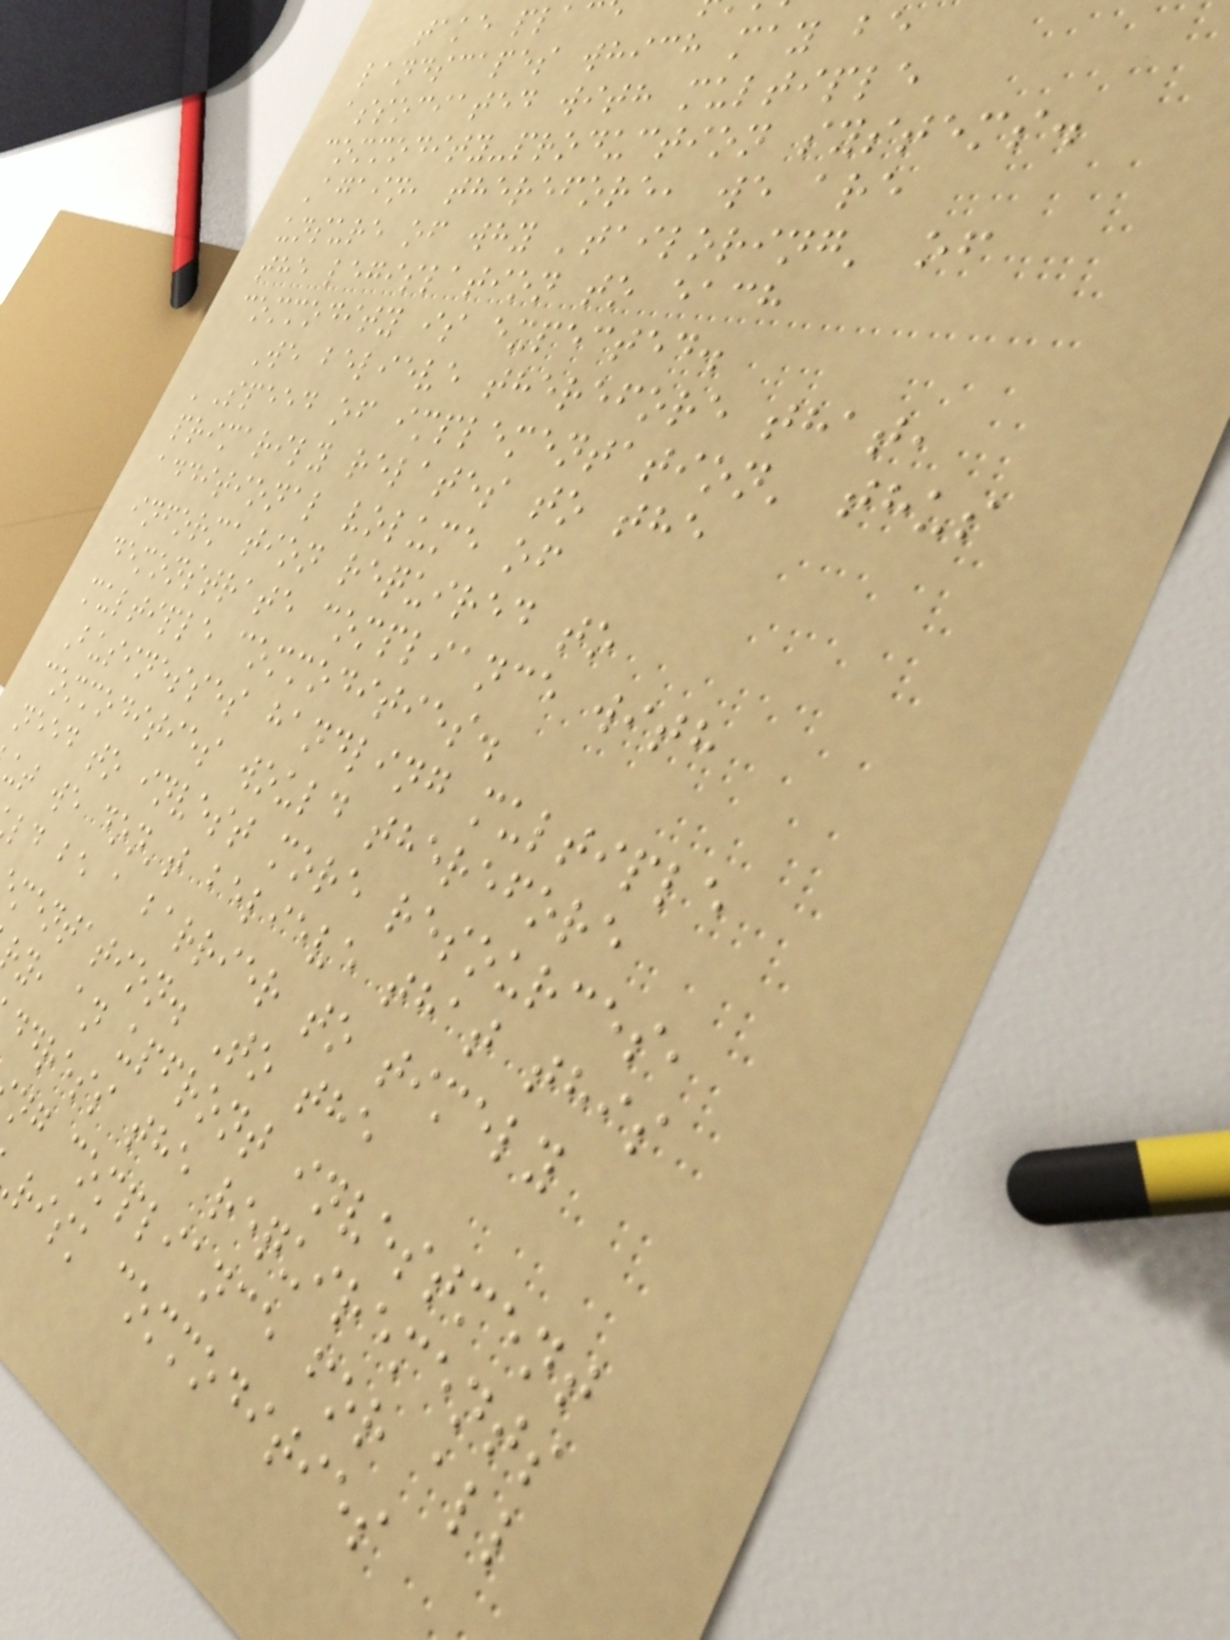take pla
landscapes which may be
associated with multiple
commodity-production systems.
Again, therefore, we are
unsure of why 'tailoring' of
the legislation to each
commodity is expected.
We believe therefore that,
'Speed of implementation' thus
primarily relates to the
additional volume of
information required to
demonstrate compliance with
multiple commodities.
Businesses handling multiple
commodities would therefore
need to invest more resources,
ut we don't believe that this
ld be a barrier to timely
mentation. To the
y, an upfront investment
ddress the requirements
ng compliance for all
risk commodities
